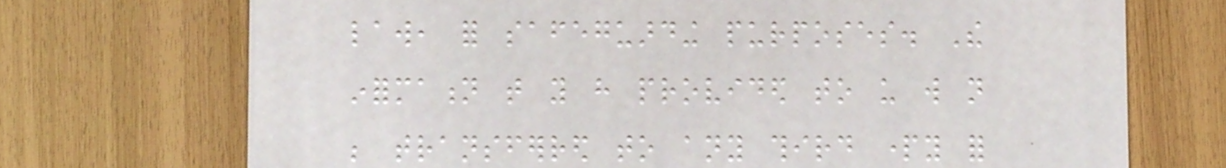law, for safeguarding purposes. The
information that you have provided to us will not
be transferred to any third party for
